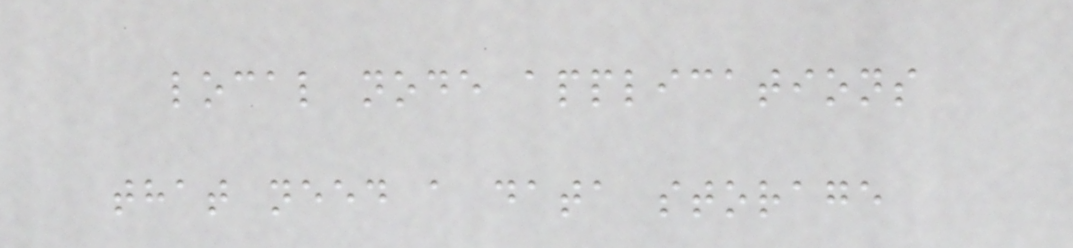local node applications
that need a data storage
